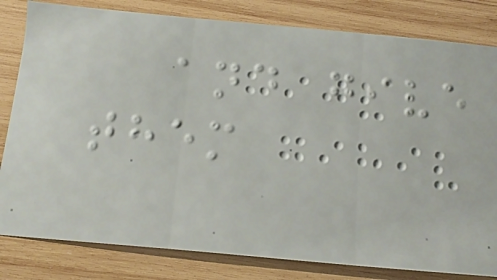and give
them
